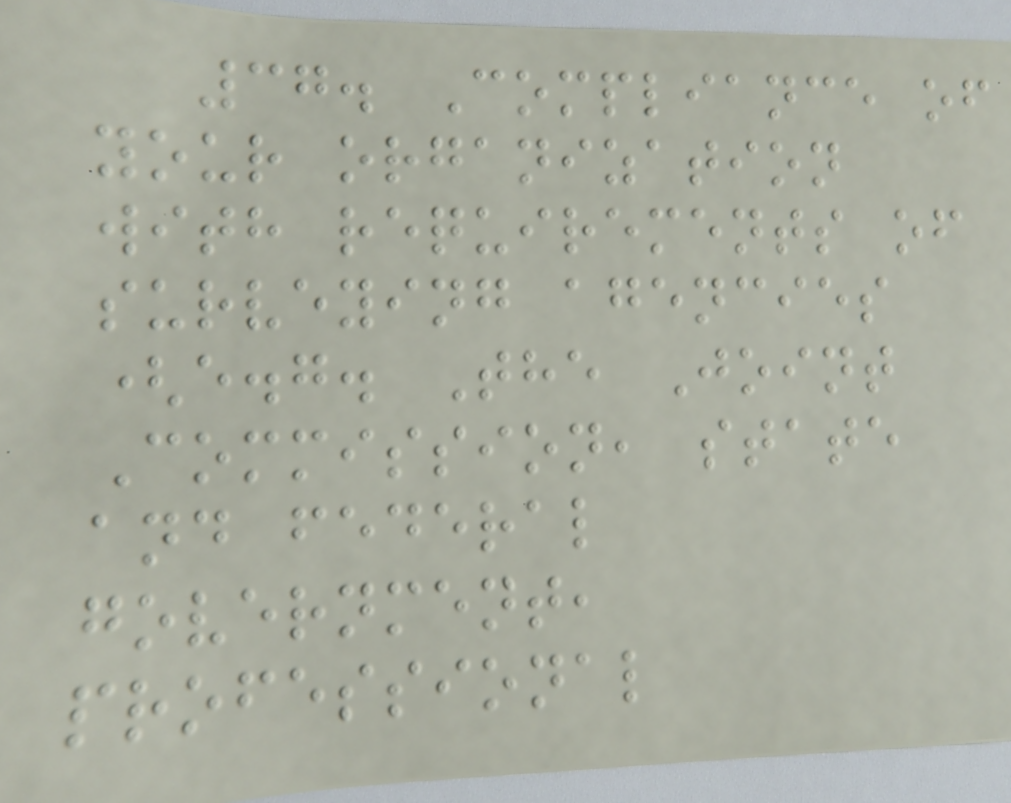37. Compliance of
your organization
with requirements of
surveying agencies
(e.g. The Joint
Commission, state
and federal
government,
professional
